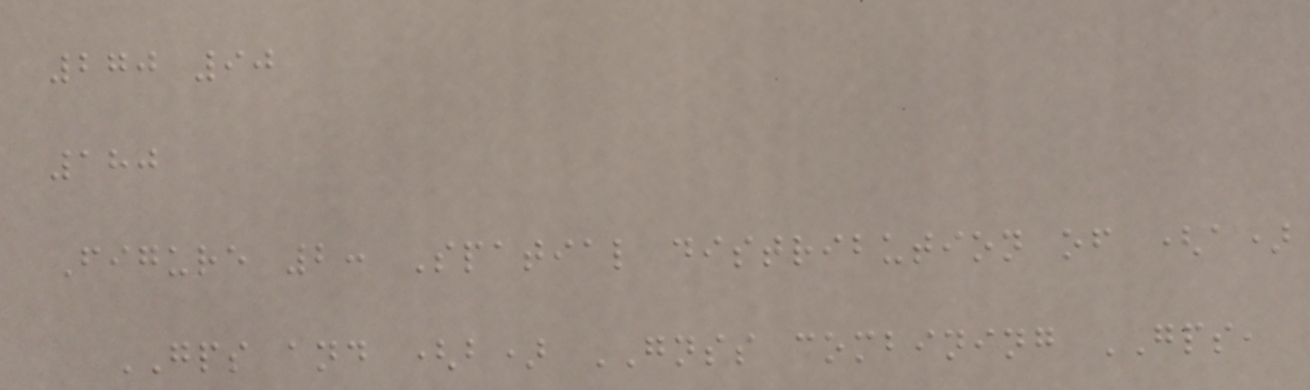270 90
180
Figure 2: Spatial distribution of (a)
GPS and (b) GNSS combining GPS,
